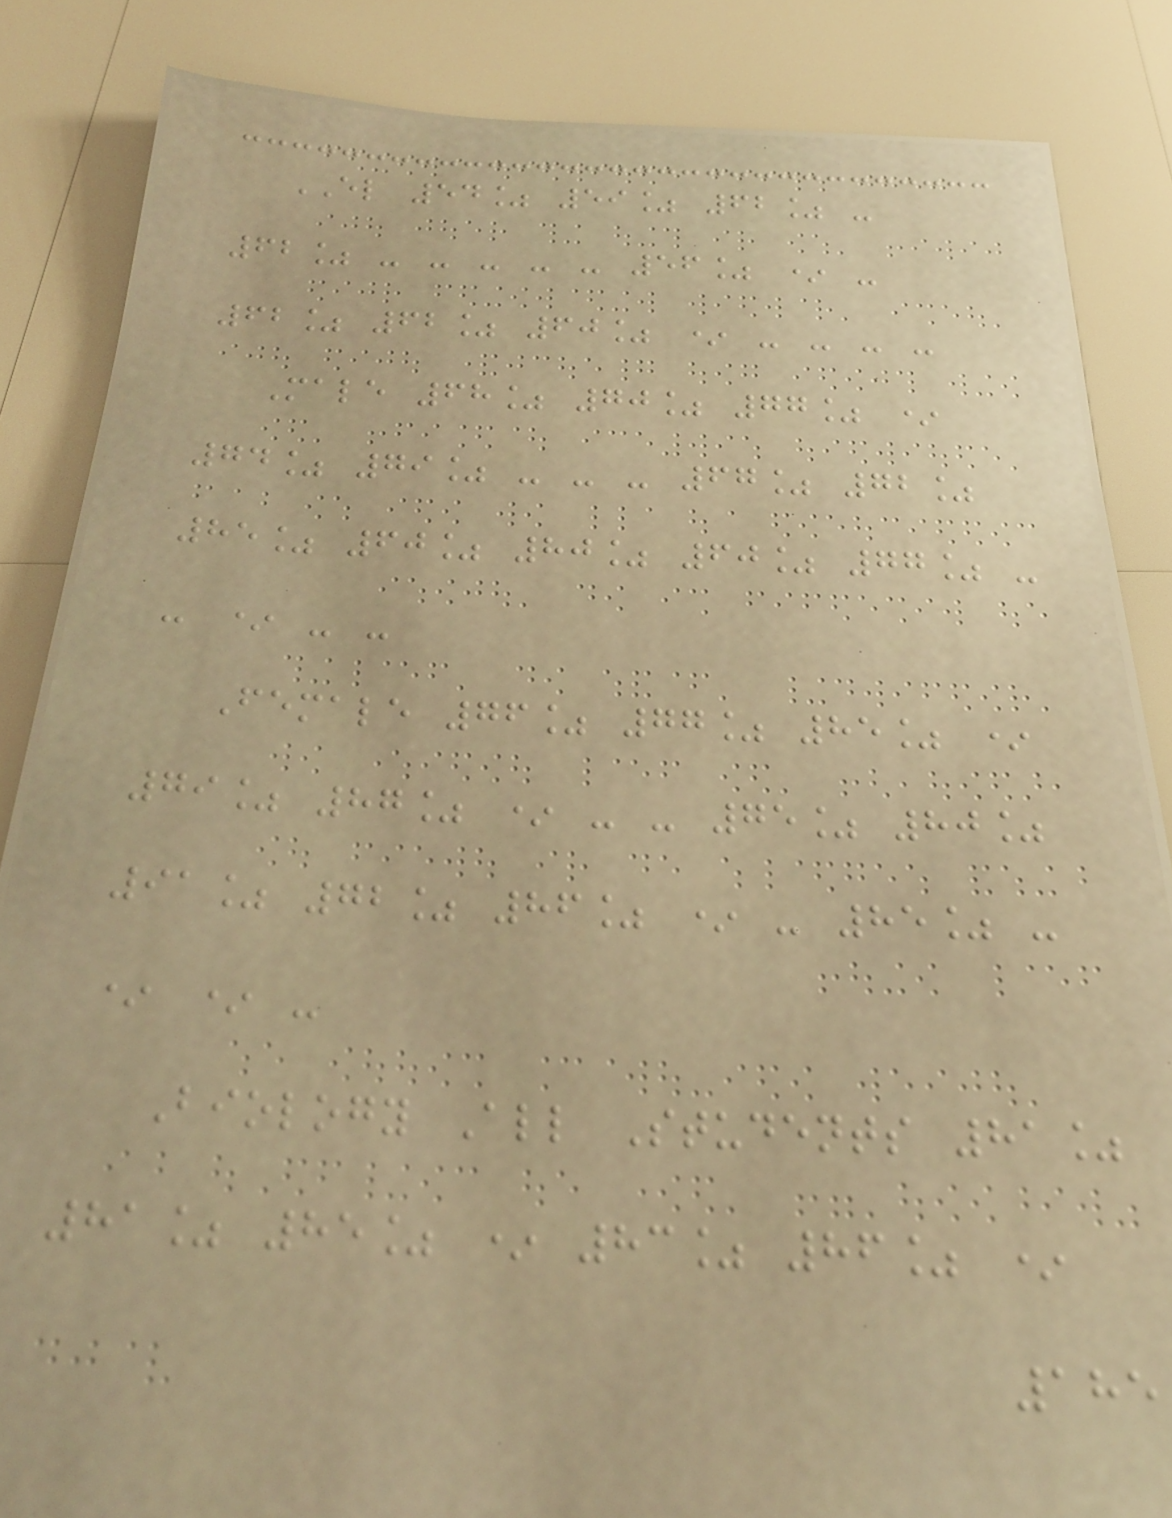EL 54% 59% 62% -
62% - - - - - 56% * -
62% 62% 60% * - - - -
Male 68% 70% 77% *
74% 79% - - - 67% 72%
85% 60% 80% 60% 77% -
- * - -
Female 76% 77% 85% *
79% 87% * - - 75% 80%
91% 72% 86% * - 85% -
* * -
Biology All Students 81%
81% 85% * 83% 86% *
185
